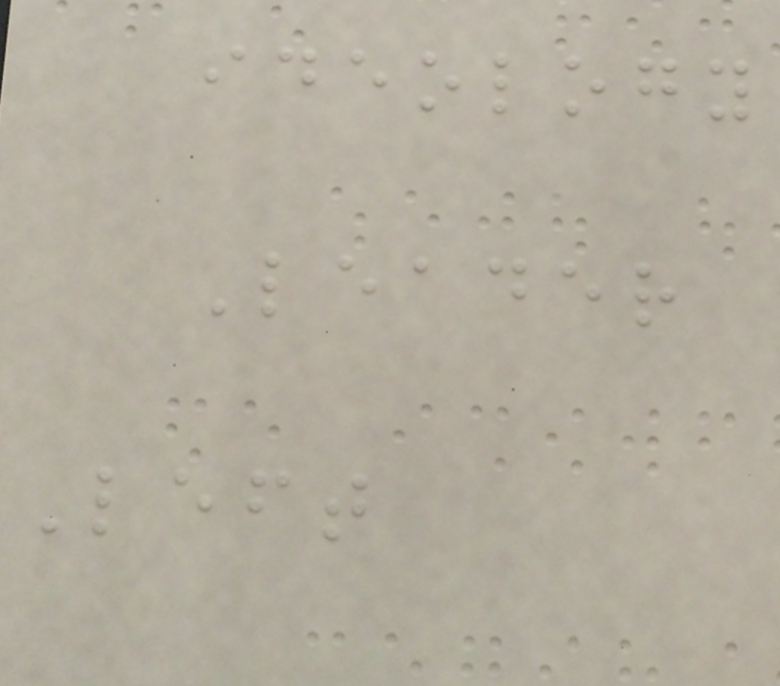ideology
Leader
Left
